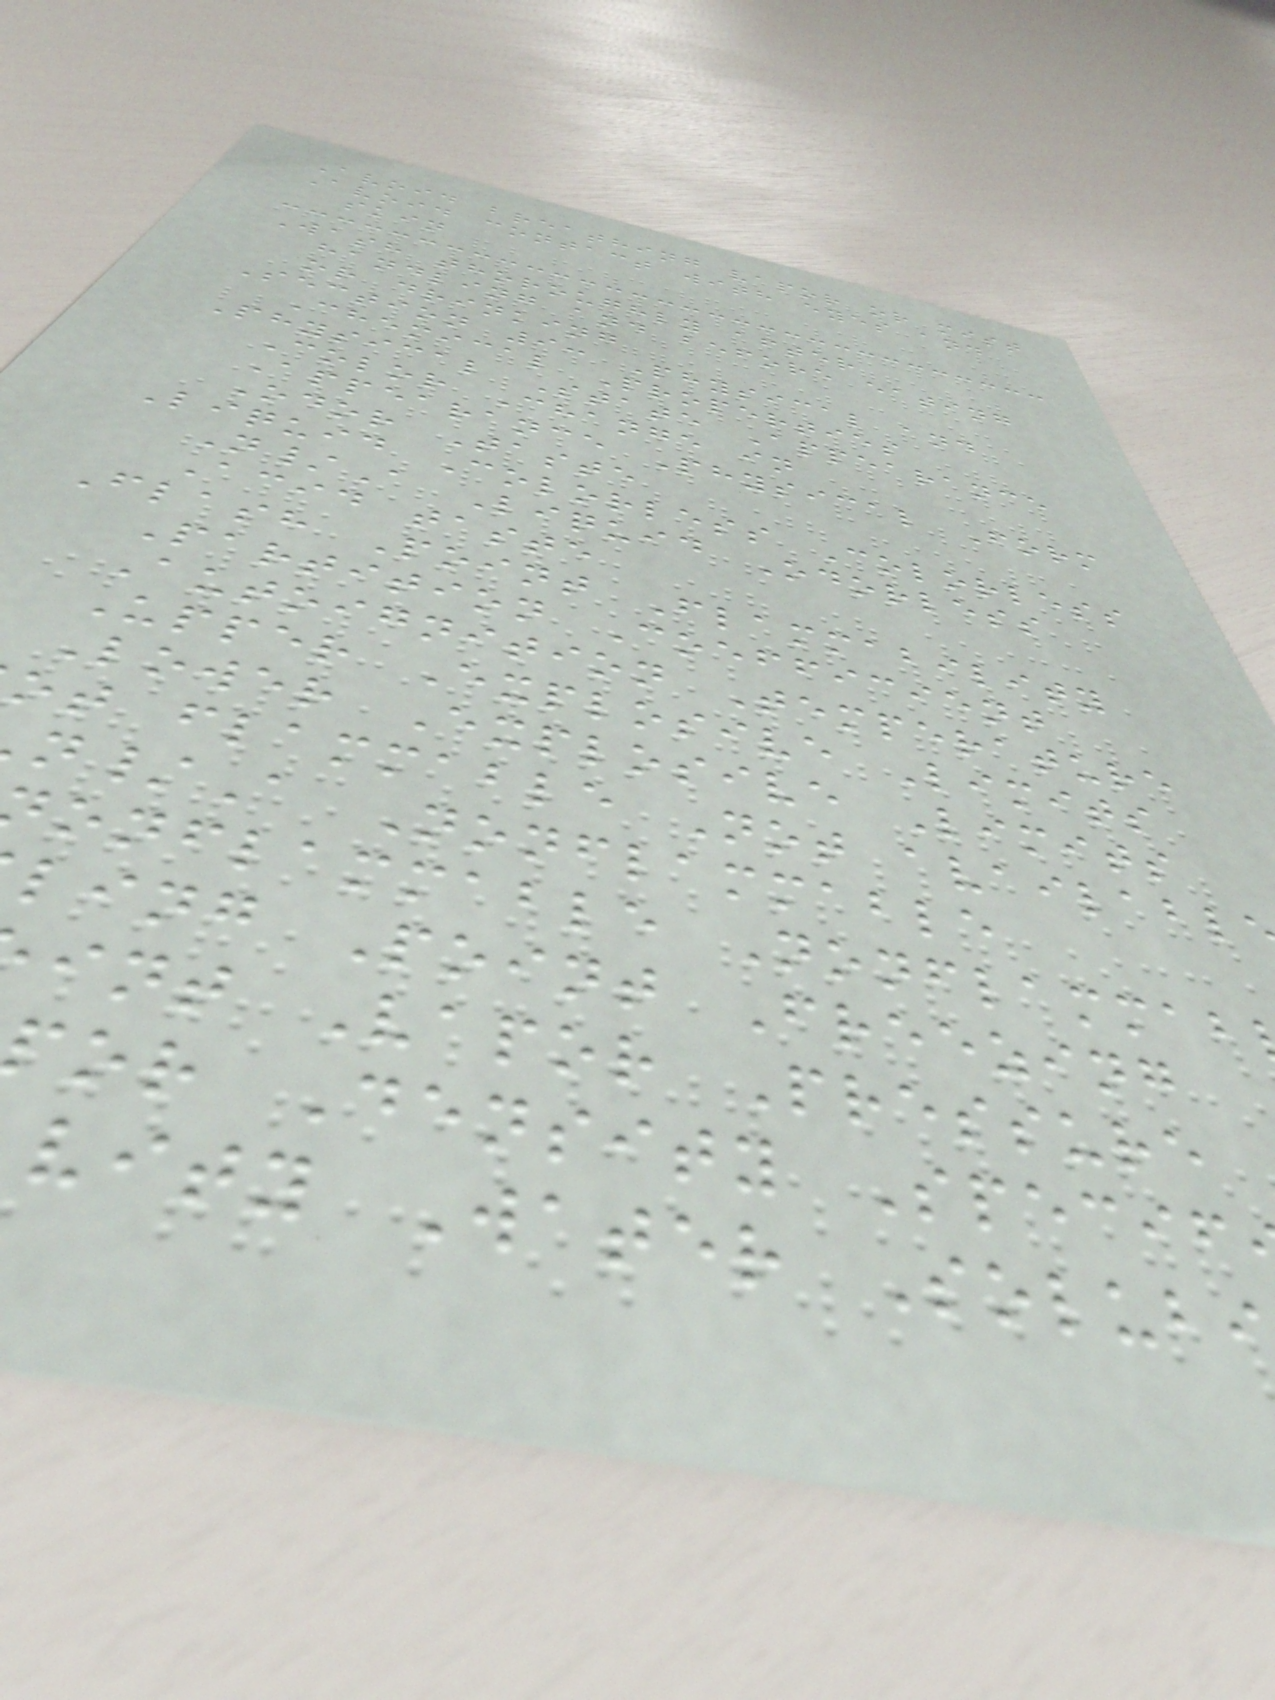Avoid breathing vapor or mist
Avoid contact with eyes and
skin
Wash thoroughly after
handling and before eating
or drinking
Section 9: Physical and
Chemical Properties
Physical State Appearance
Color Change in
Appearance Physical Form
Odor Taste
Liquid Colorless Colorless
N/A Liquid Odorless
Acid taste
Flash Point Flammability
Partition Coefficient
Autoignition Temperature
Upper Explosive Limits
Lower Explosive Limits
ot flammable Not availabl
/A Nonflammable
onflammable Nonflammab
ling Point Freezing
int Vapor Pressure
or Density Specif
vity Water Solub
